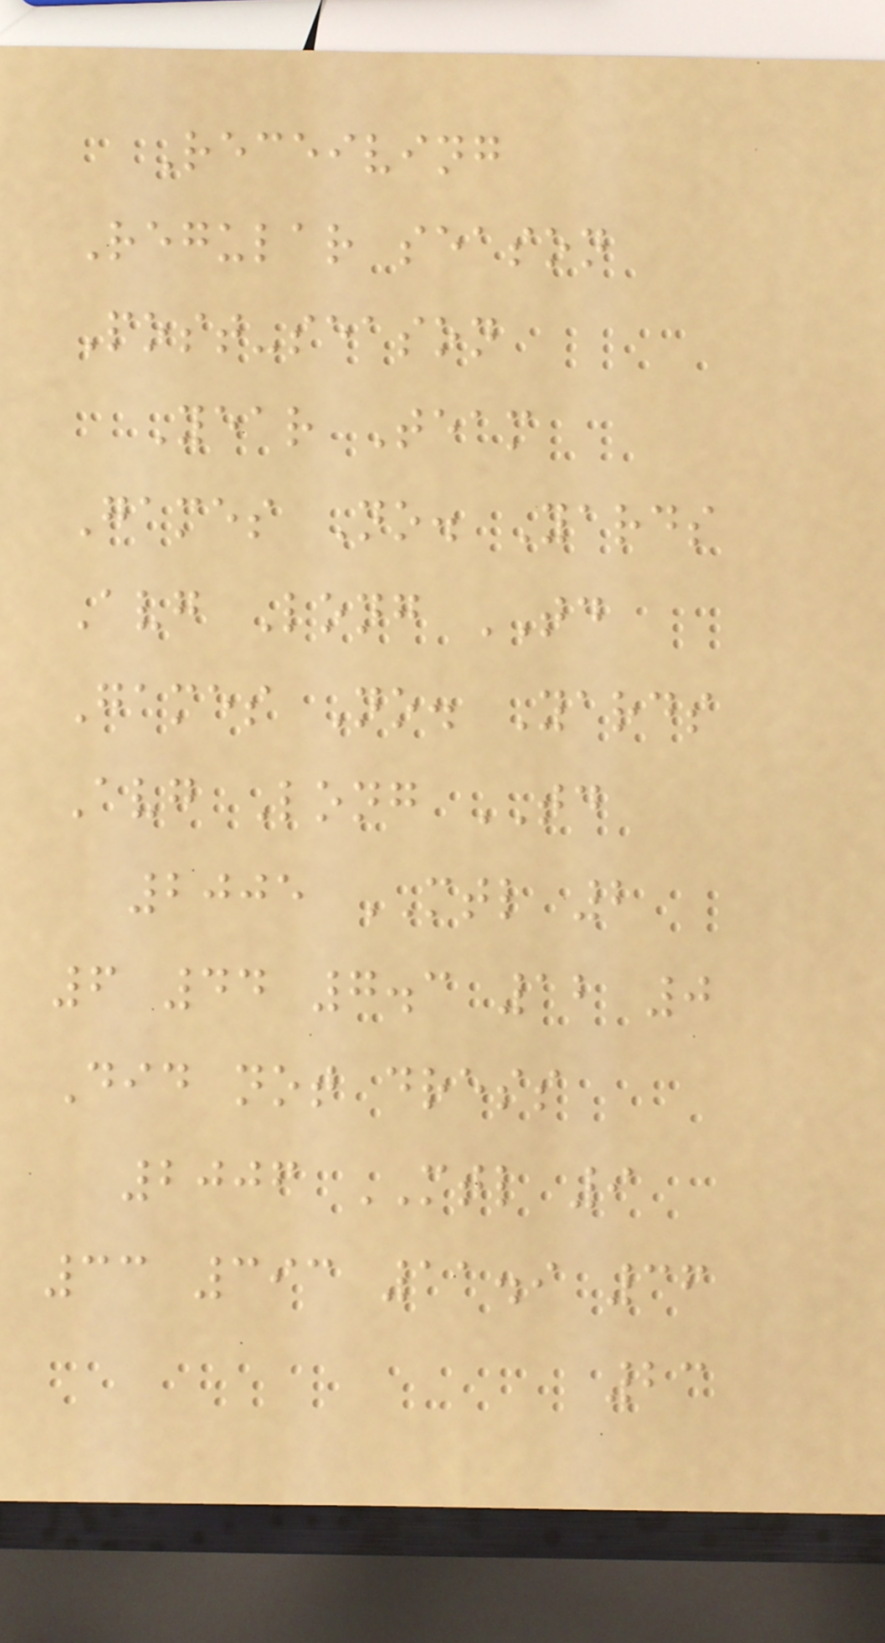Receiving
Regular season
Post-season
Year Team
Games No. Yards
Avg Long TD
Games No. Yards
Avg Long TD
2005 MTL 2
6 44 7.3 12 0
Did not dress
2006 MTL 9
33 393 11.9 36
23
